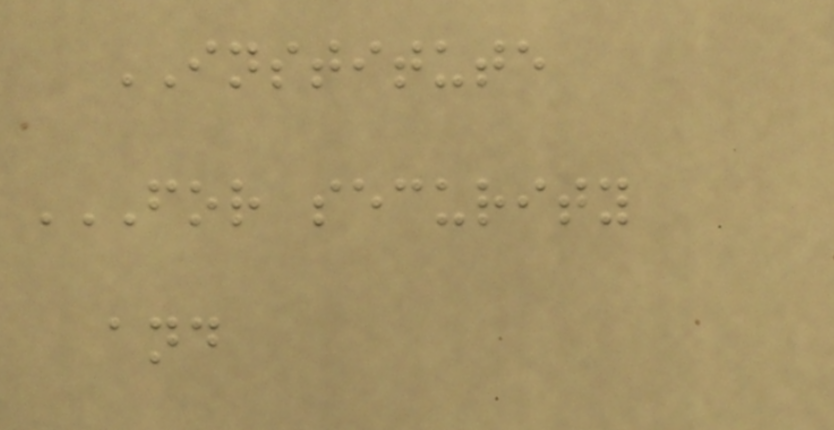INSTITUTE
FOR SECURITY
AND
